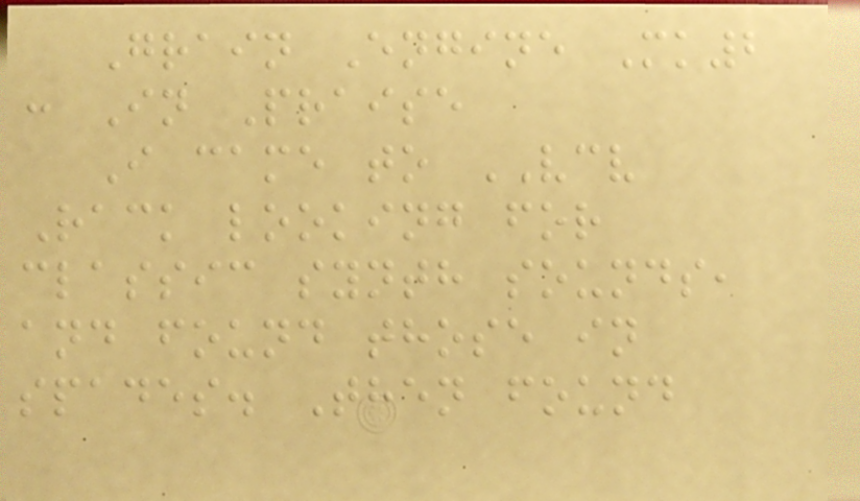Grain Engine Mk2
: In Praise
I came to VCV
Rack looking for
classic synth sounds,
and found those in
spades. Then found
